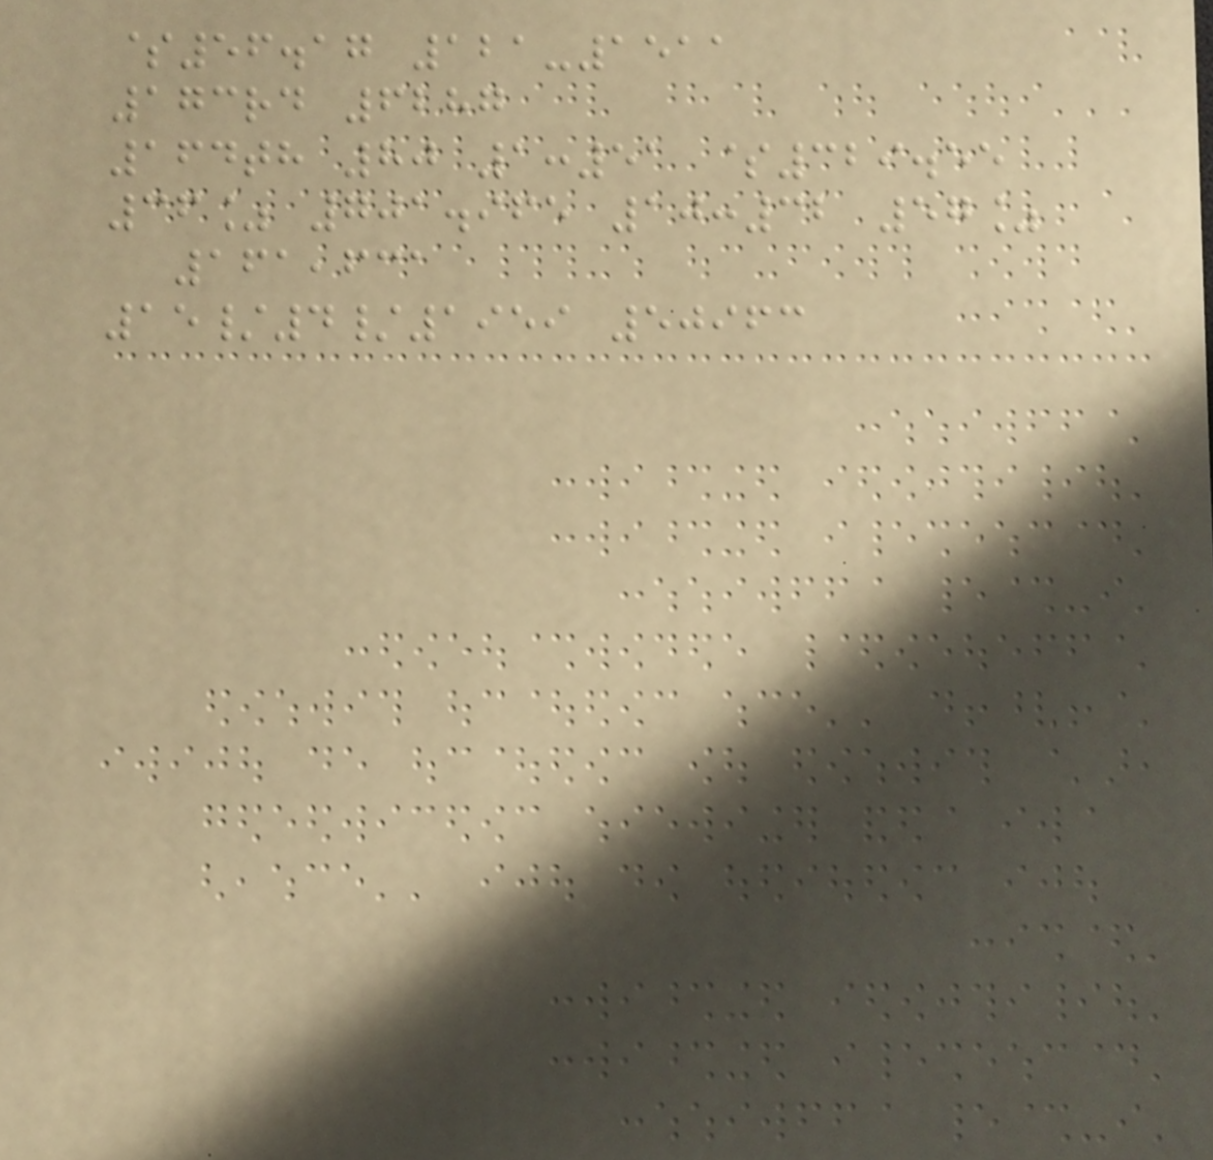$56.17 121-1511
173rd 6287
164th 80 1:51 $329.55
36% 701.965 10:32 57%
161,631
15/4/1959 50963
